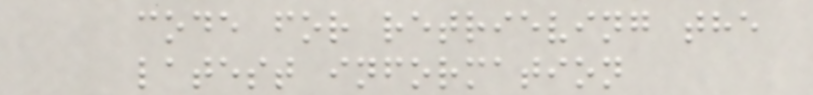code for retrieving the
latest information
